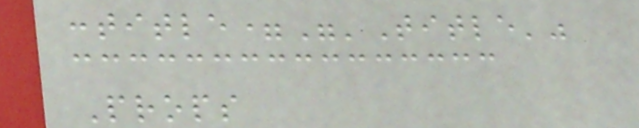:title="'Title'"
Props
